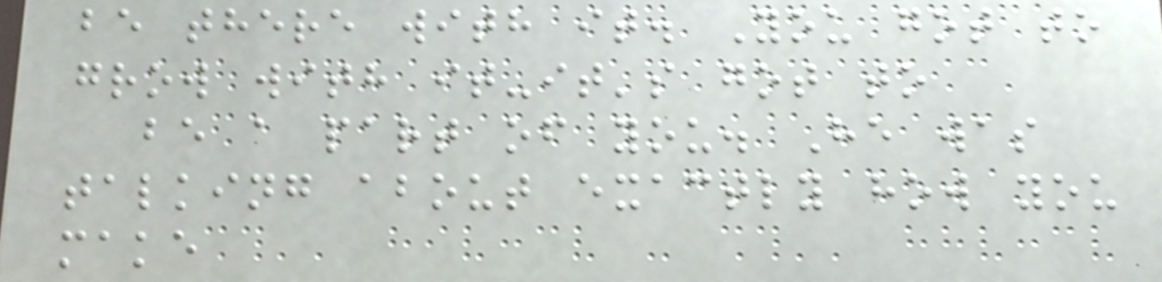be there with it. You got to
grow with it-it's got to
be a part of you. He was
talking about exactly how you
make
